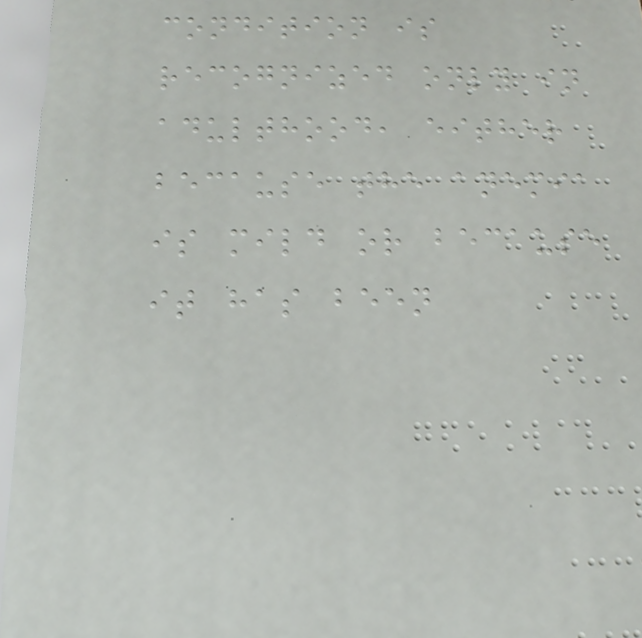condition is
recognized only in
adulthood, either
because the anemia
is mild or because
it has been
